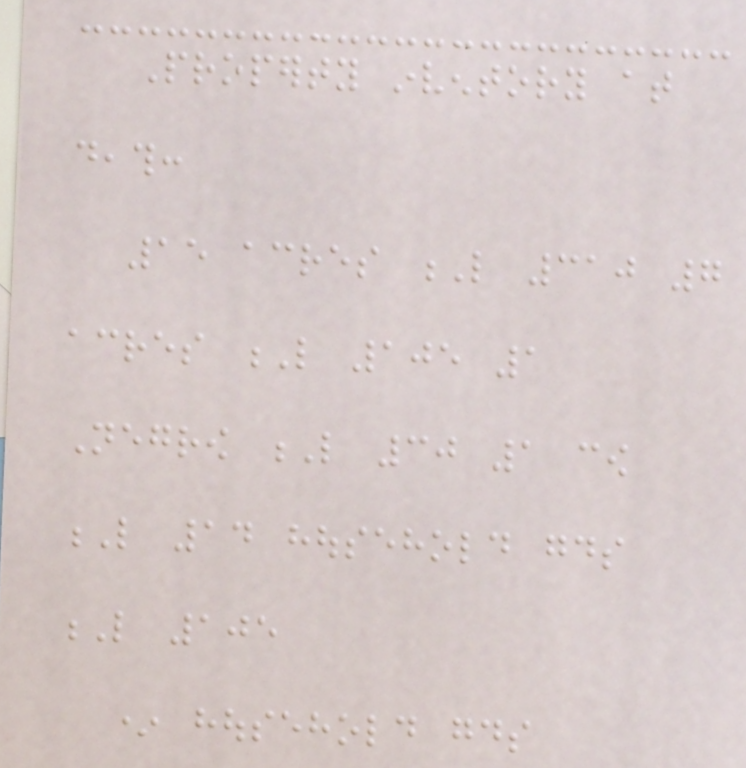Property inventory at
death:
15 acres L 310 7
acres L 105 1
Negrow L 30 1 cow
L 14 household goods
L 105
* household goods
